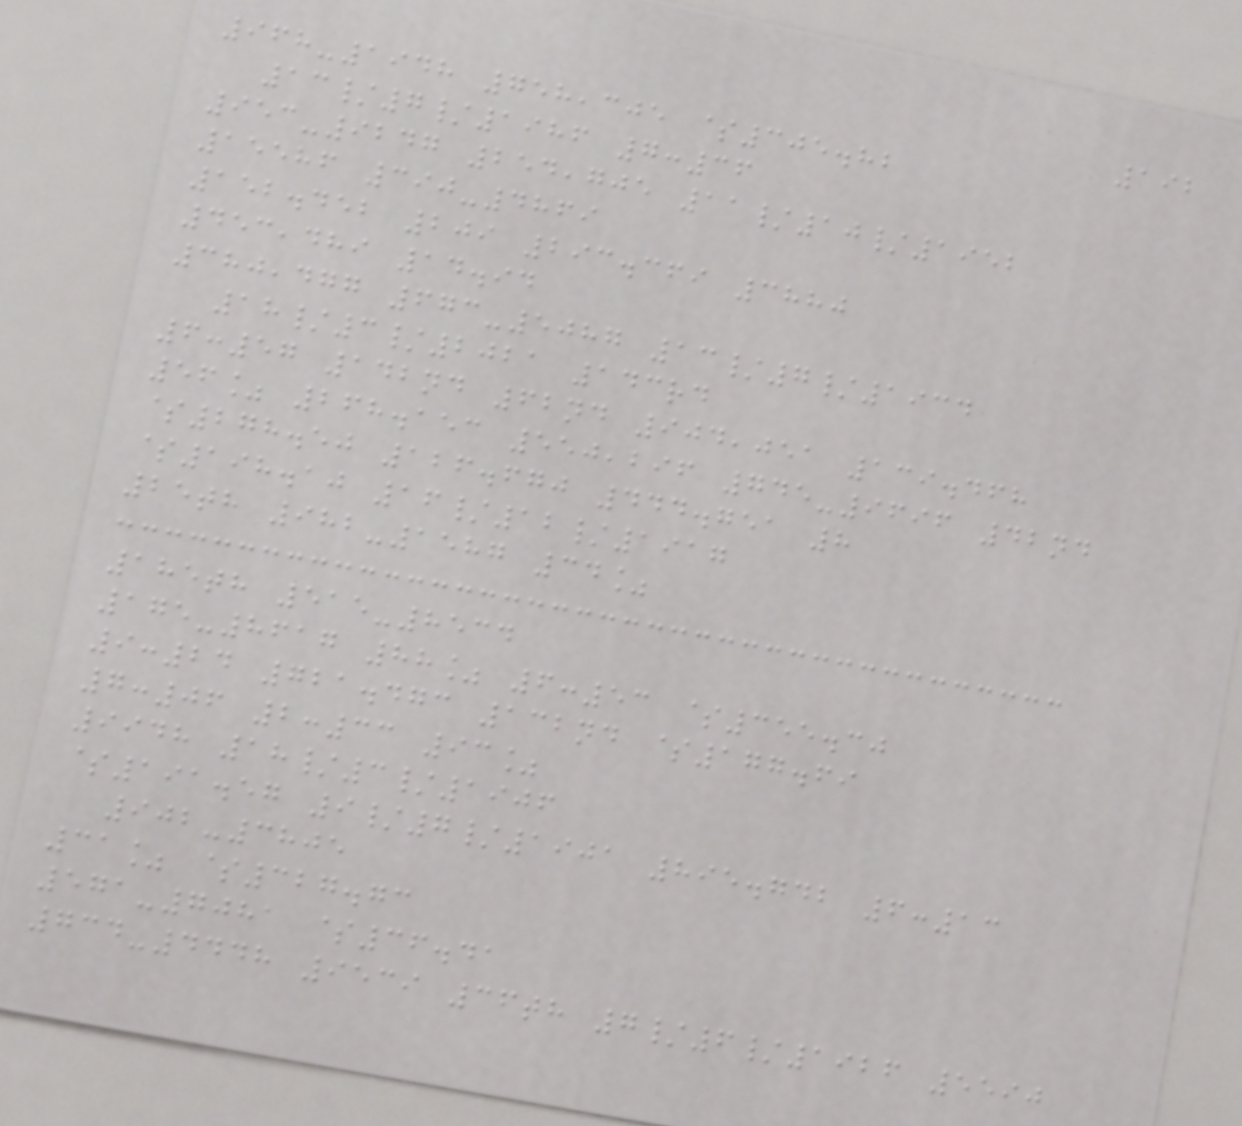192
968-1948 758,305 $305.82
13/7/1986 7:36
953-9247 254,705 11/10/1952
15586 390-4869
152.452 209 293.369 3880
453,489 14.94
380,477 673-5087 13/7/1934
18/3/2021 143rd
6:57 142nd 62nd 904,051 139.468
56% 268.153 550,296 745-9696 42nd
$278.50 126.670 444.751 8
$198.10 16/12/1917
25th 982-1587 34%
185th 515-8534
175-8617 88% 6:53 $355.30
9:24 721.473 132nd $177.69
7:06 2:33 93%
9948 18/3/1906
$191.57 9/7/1901 895.742 6:13
902-3805
31% $327.73
571-7081 $36.41
734-4448 9539 36th 7/6/1926 5590
